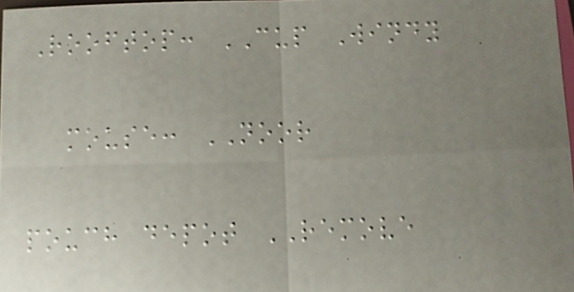Rooftop: CUP Windy
mouse: NOOR
pouch depot REMOVE
